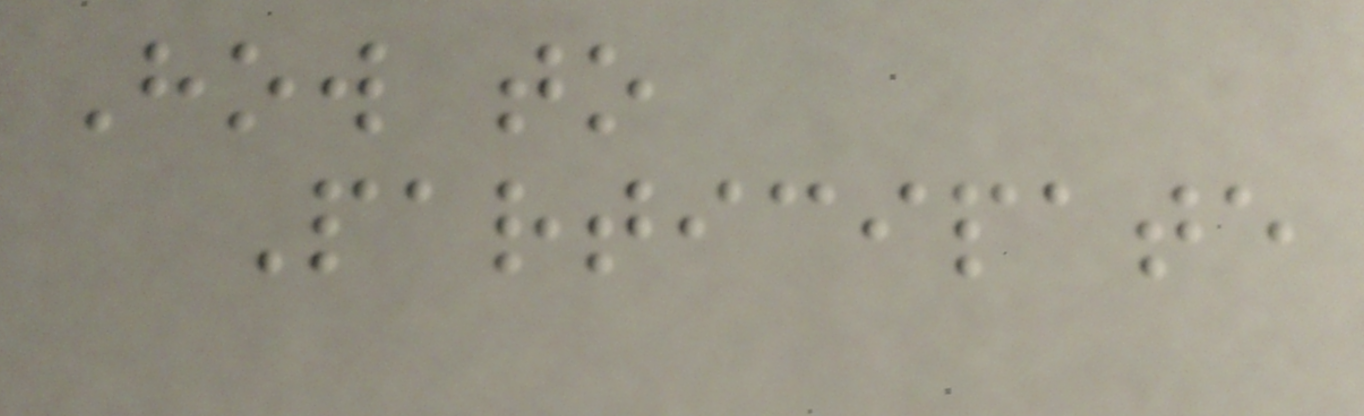How to
Participate
